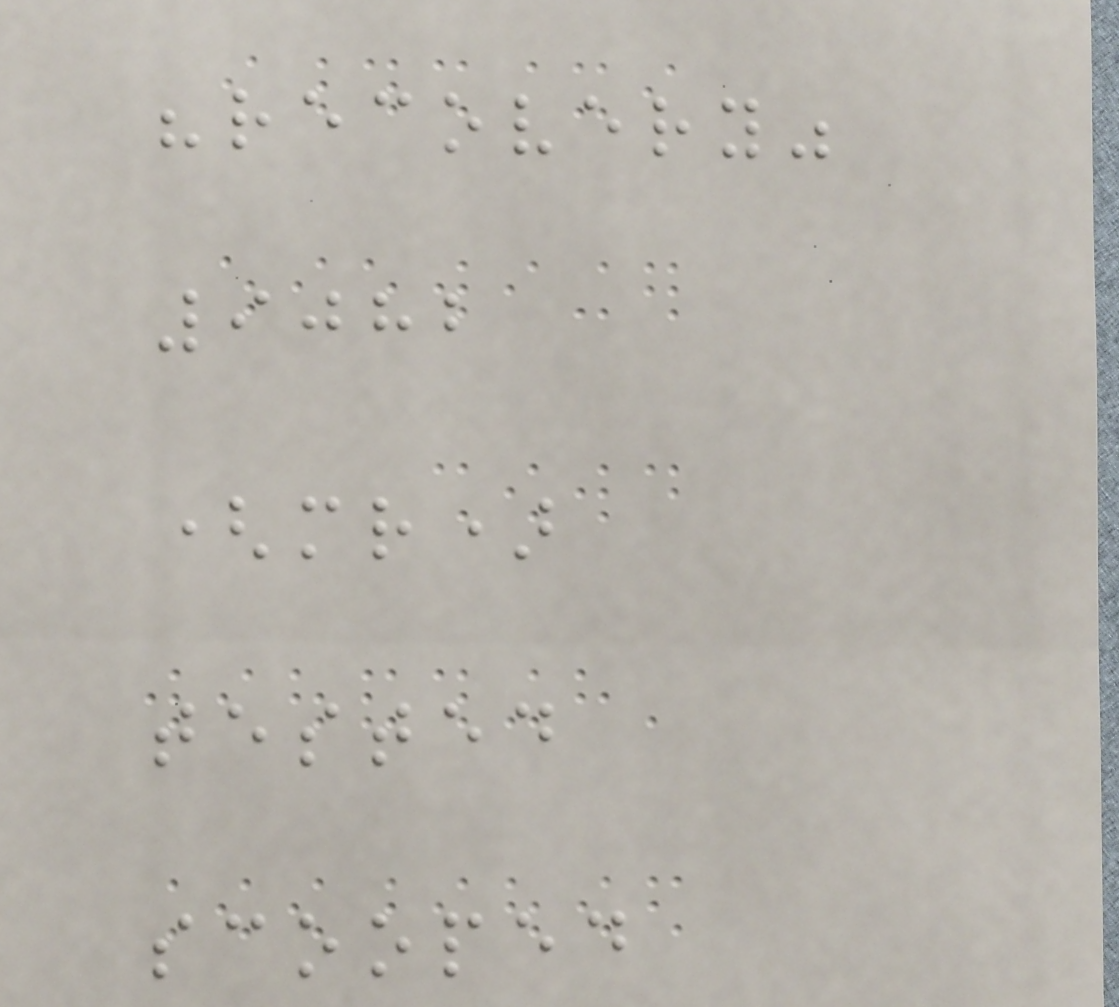"recovery"
9082
(mr)
tested
scooped
